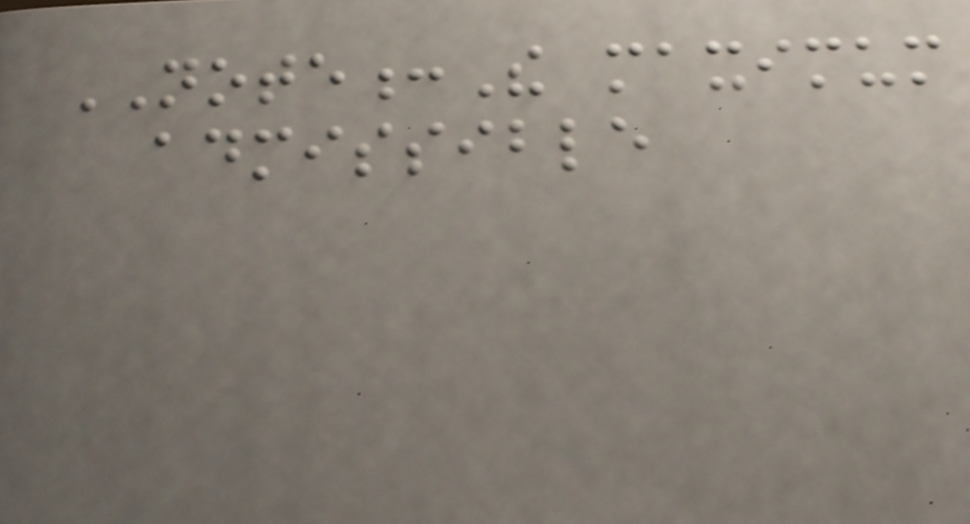NOTE:The maximum
admissible
